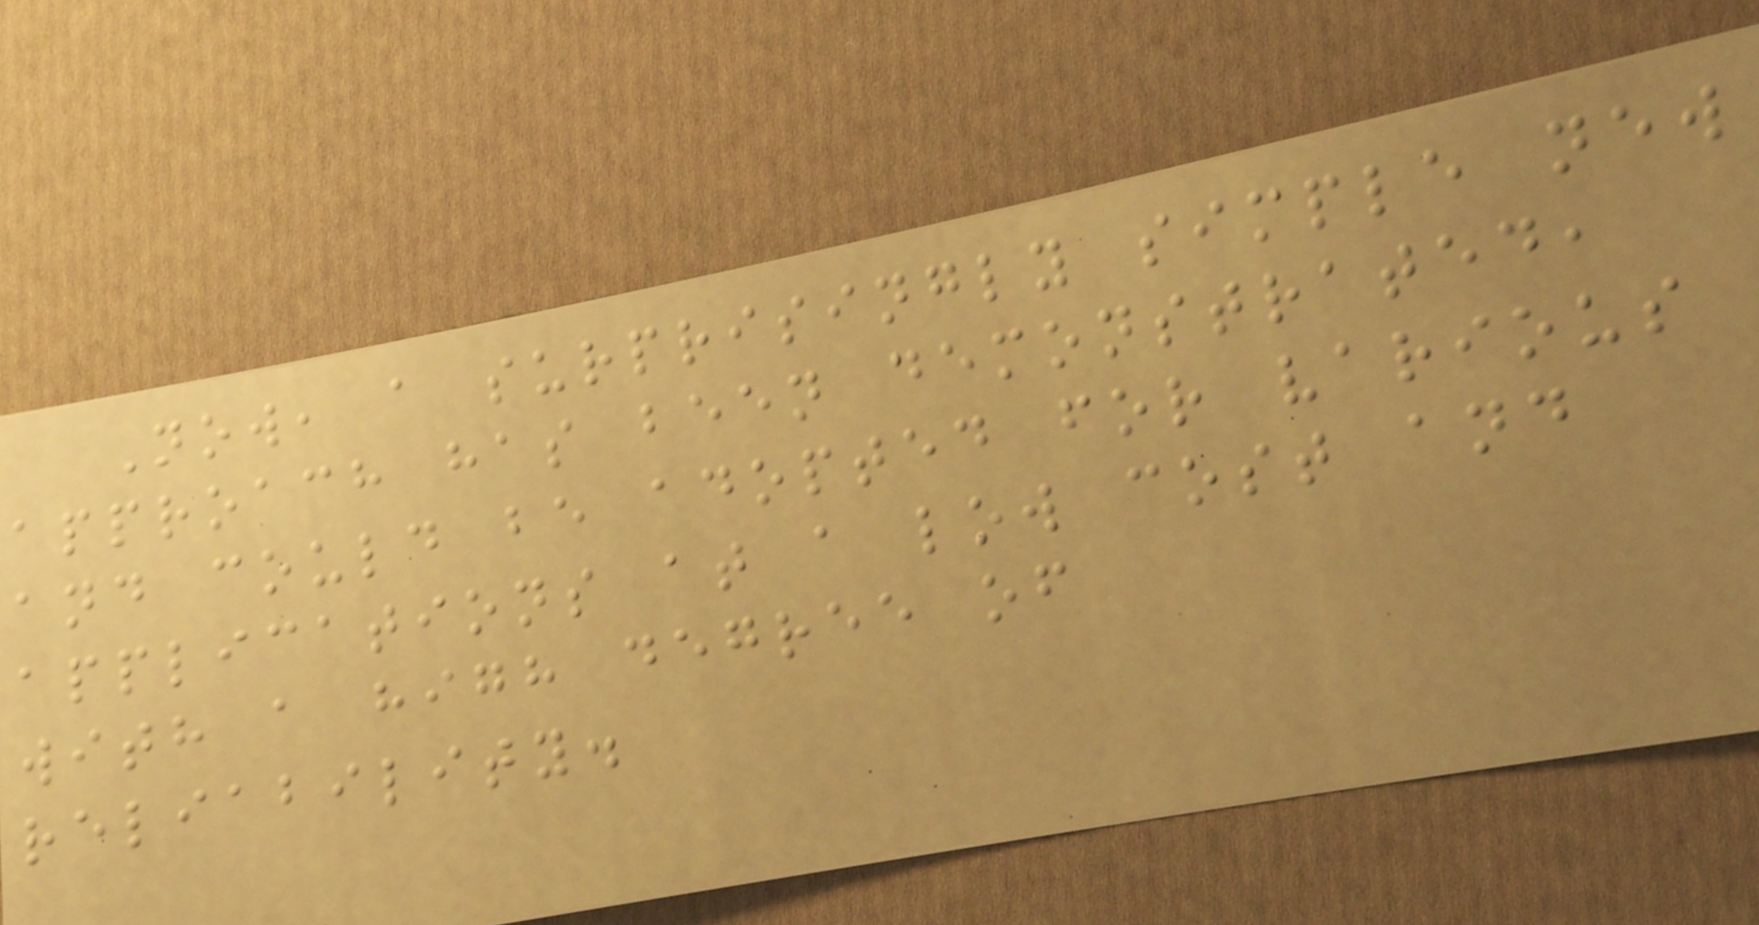Now, a surprisingly simple new
approach has been demonstrated,
and could be adopted for various
applications at a low cost and
with a high degree of
reliability.
